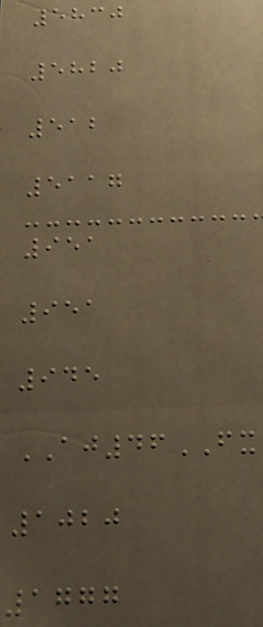5830
5820
512
5117
951
951
945
AJ46FX
1020
1777
